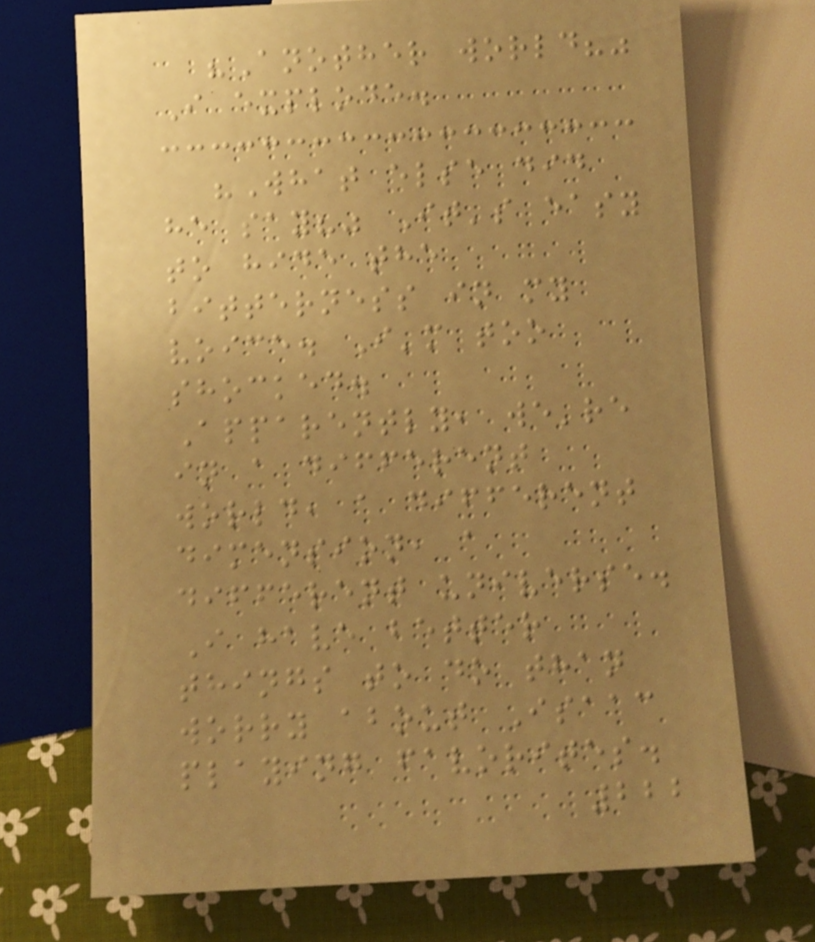"Another world?"
I explode.
"What else did
he say?" It's easy
to hide the
bitterness in my
voice. I'm too
shocked.
Apparently, we're
in a different
world, a different
dimension, a
different universe.
I have better
things to do than
worry about Isaac
playing favorites.
222
